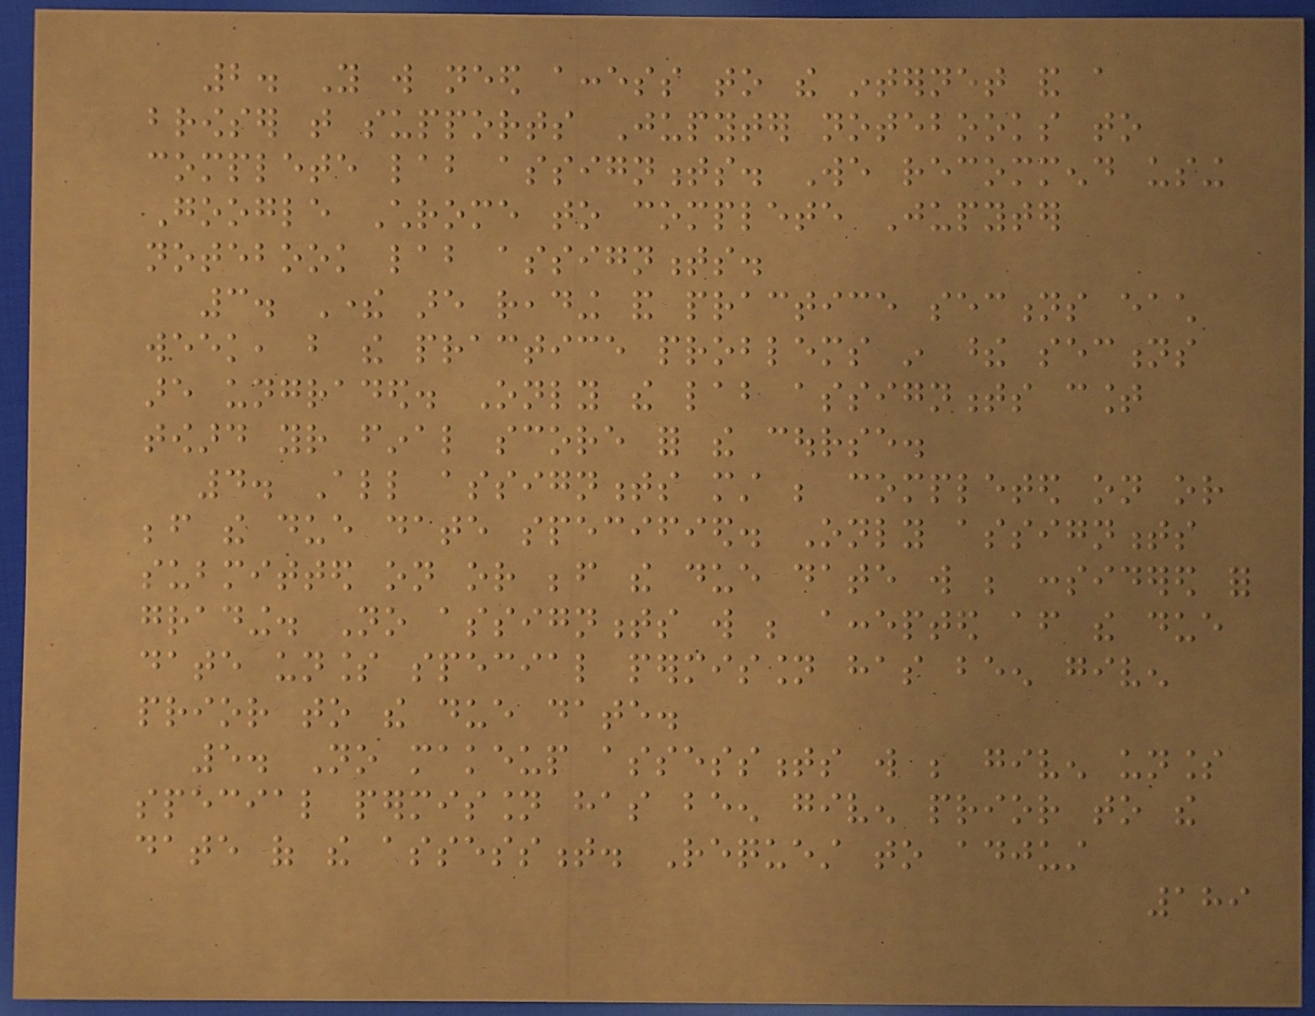2. You will need access to the internet and a
browser that supports Jupyter notebooks to
complete lab assignments. We recommend using
Google Chrome to complete Jupyter
notebook lab assignments.
3. There are reading and practice sections each
week, but the practice problems in these sections
are ungraded. Only the lab assignments count
toward your final score for the course.
4. All assignments must be completed on or
before the due date specified. Only assignments
submitted on or before the due date will be considered for
grading. No assignments will be accepted after the due
date unless special permission has been given
prior to the due date.
5. No makeup assessments will be given unless
special permission has been given prior to the
date of the assessment. Request to adjust
189
